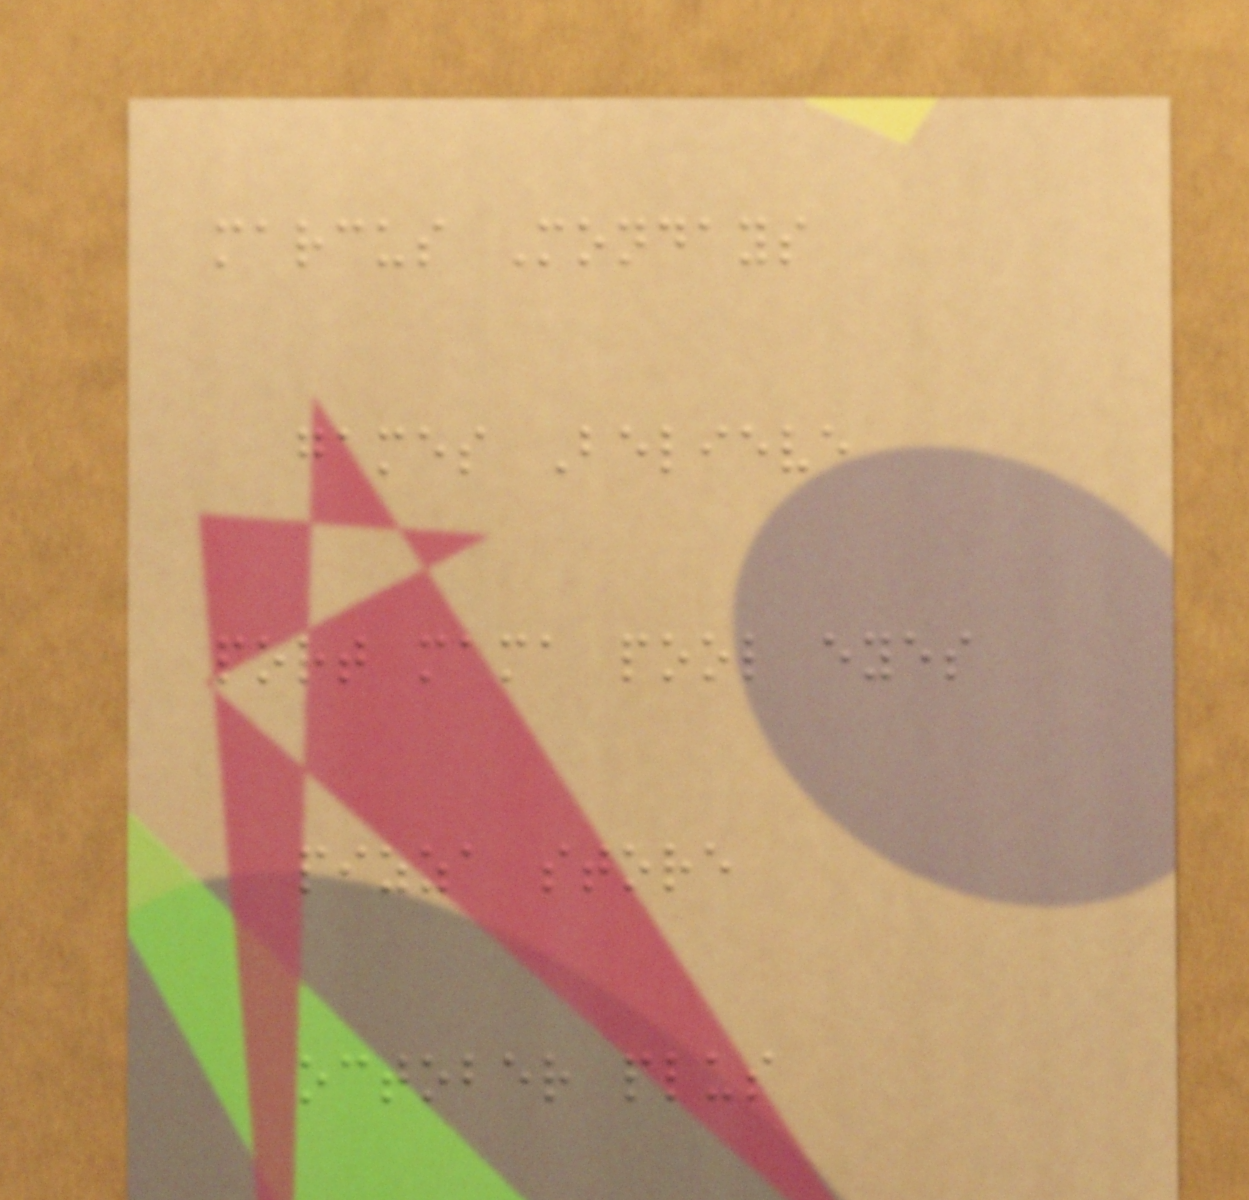marcus Mondays
games Believe
port mama pool eyes
pizza store
october plus
